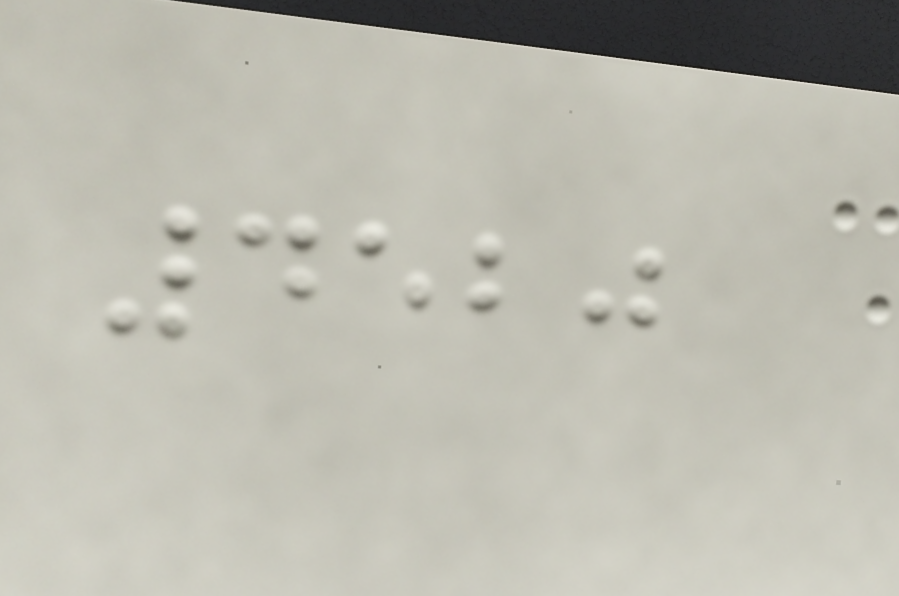4520
